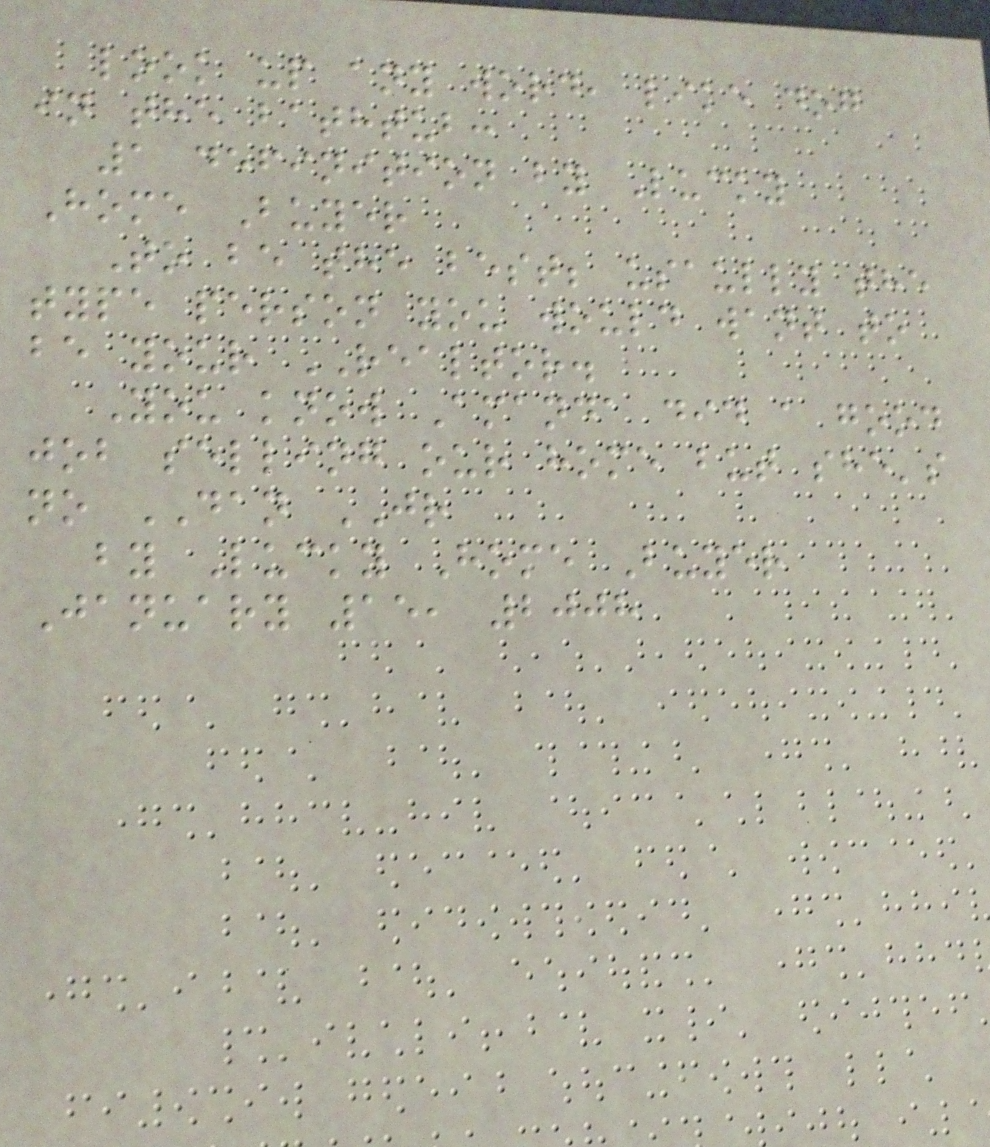look up any word, like dog
in the bathtub:
1 definition by Lucky
Home Buyer
To be the best; usaully the
type person you would want to
be your REALTOR.
You know Amanda did a good
job selling our home but she's
no DAN JR
by Lucky Home Buyer
January 15, 2008
